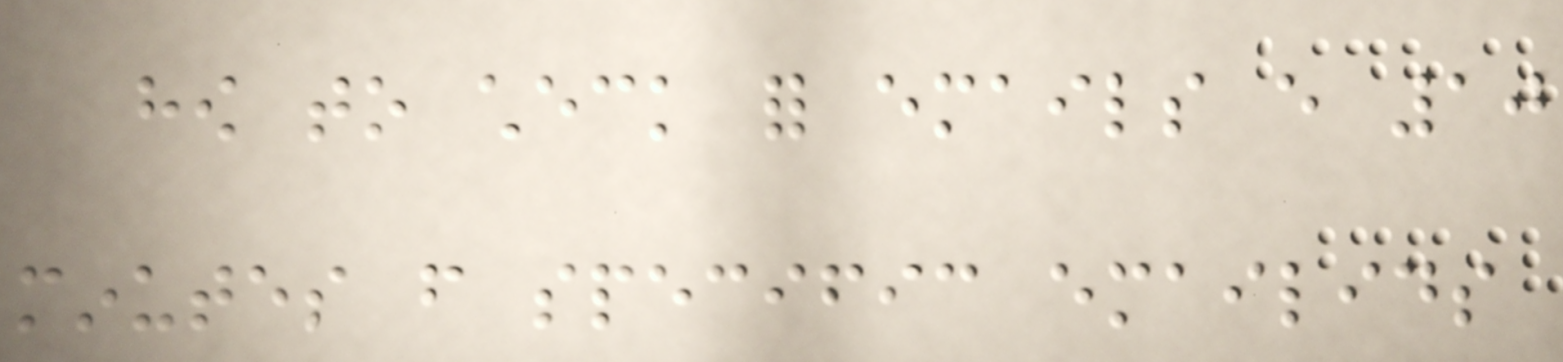how to check for emails every 10
minutes from specific emailids
